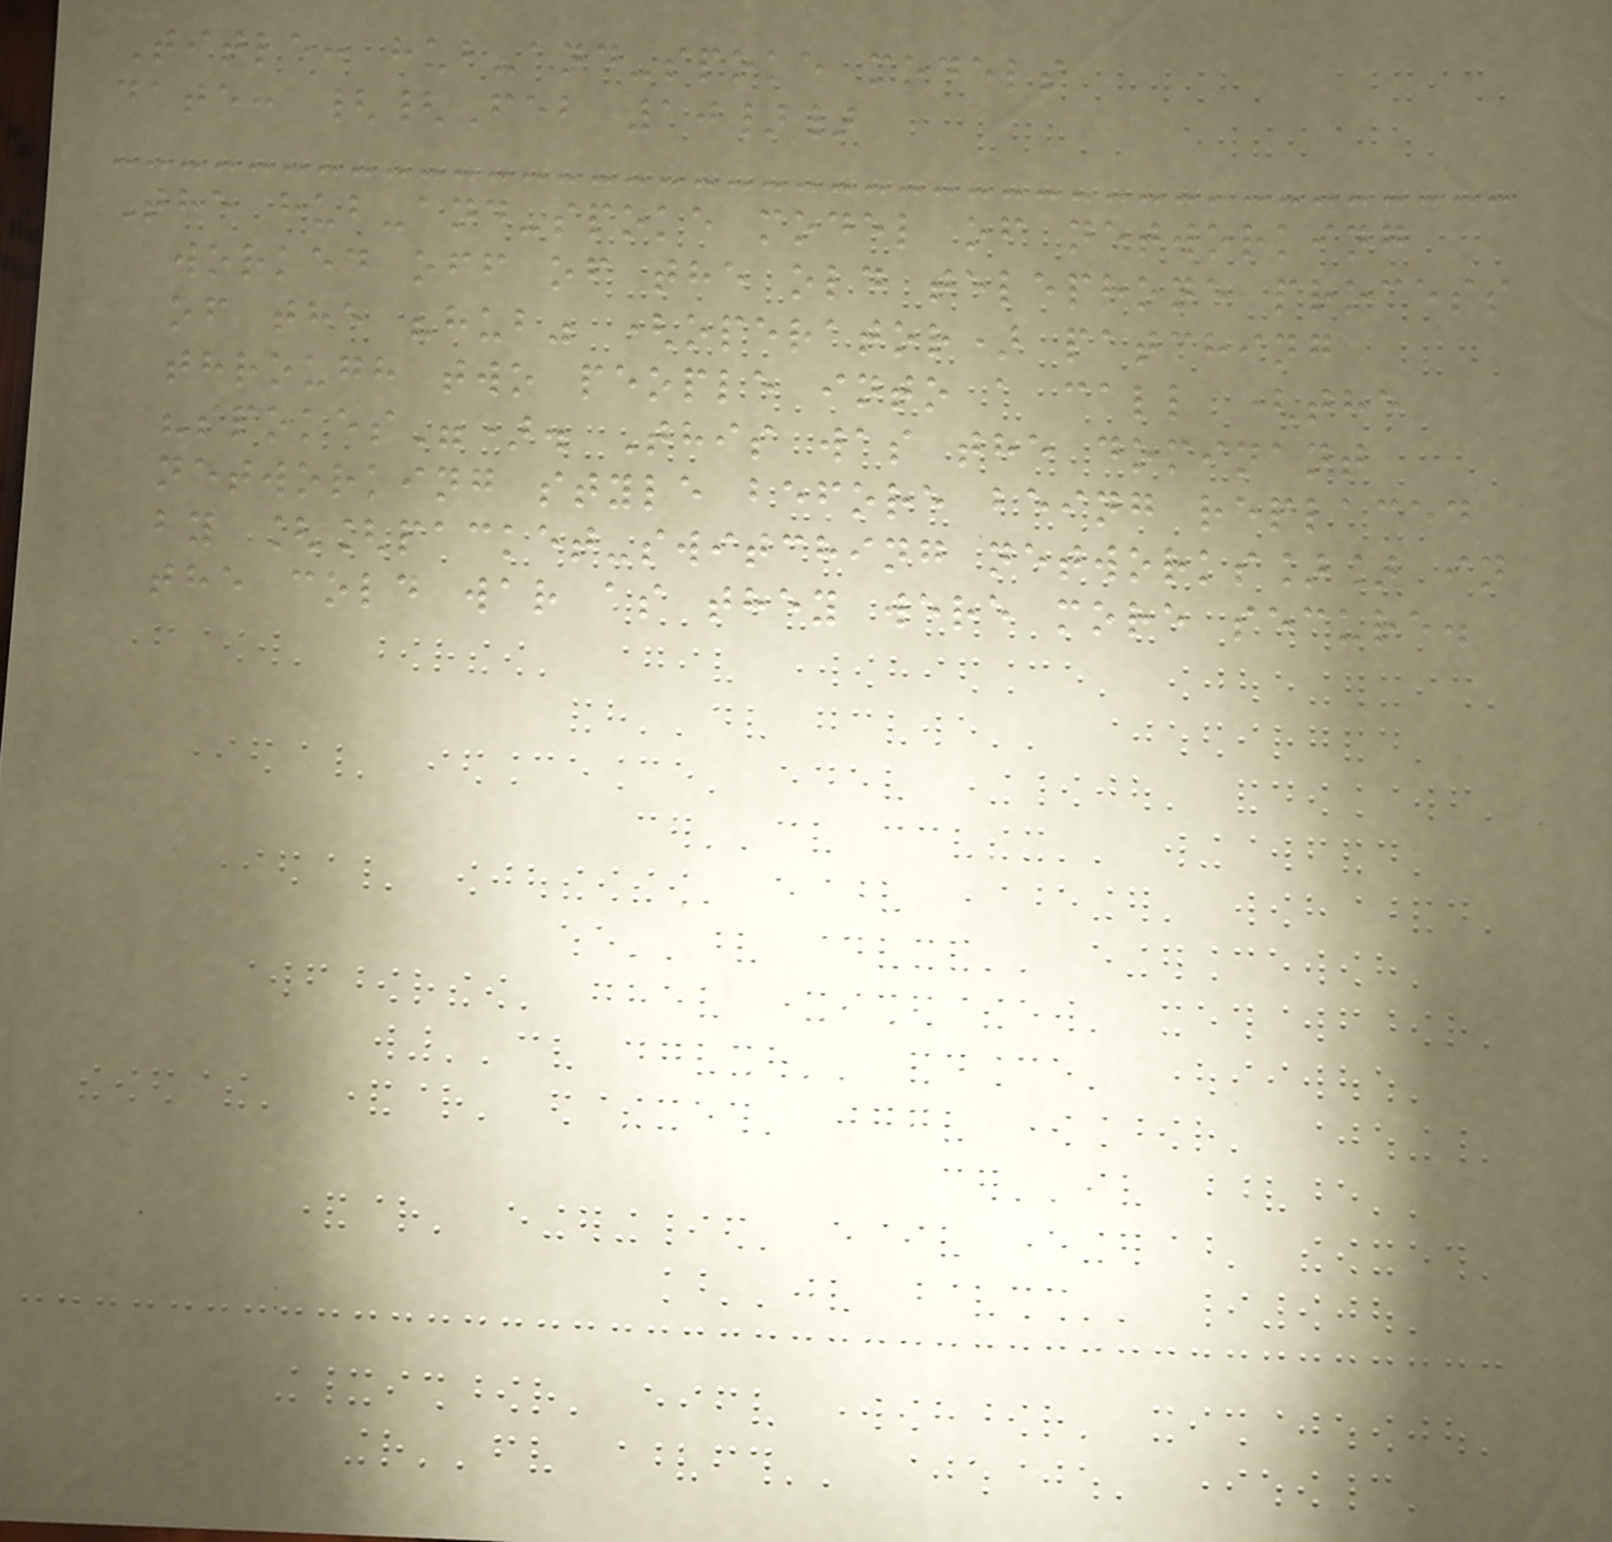Title: hub-and-spoke models
date: {{Feb 10}}
The hub-and-spoke model of networking
worked off of the old telephone process
of the "hub" (operator) patching
through two people into a call (the
"spokes"). This was the dominant
networking style before being replaced
by [[packet-switching networks]] in
the cold war as they were more secure.
